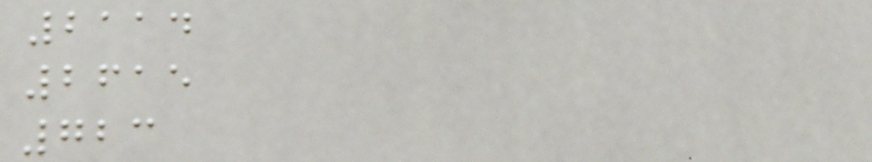2114
2615
723
